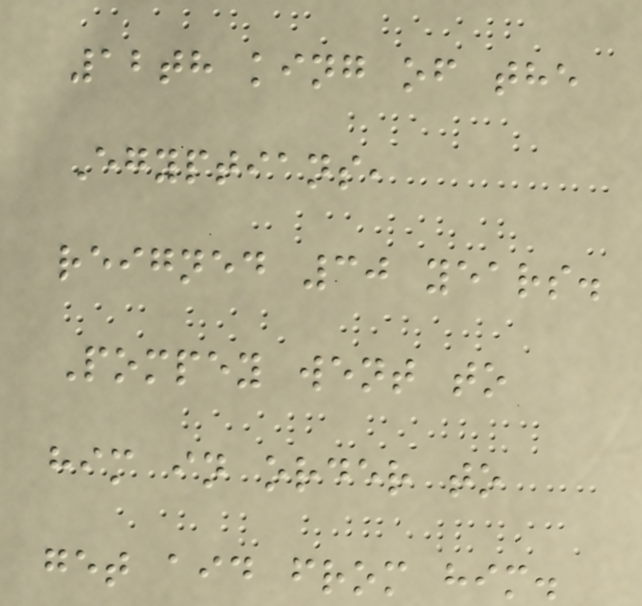12th king of the
Egyptians,
reigned 30 years.
Pompey went to
him in order to
get aid from him.
